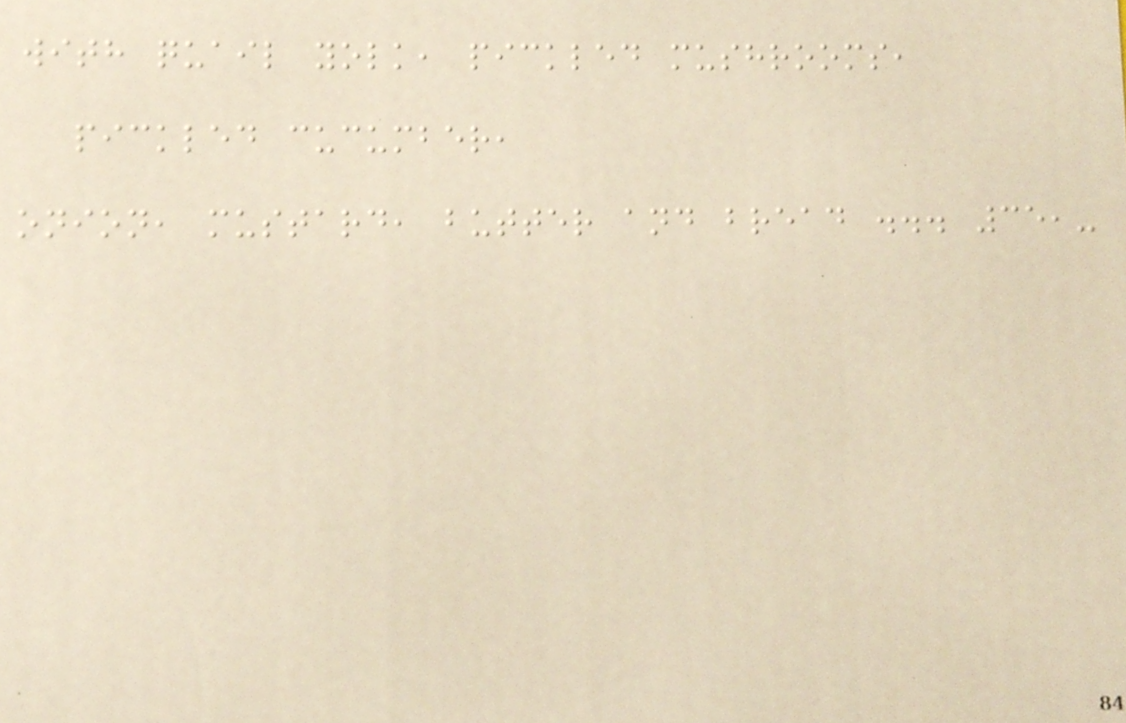with quail yolk, pickled mushrooms,
pickled cucumber,
onion, mustard, butter and bread ... 35,-
